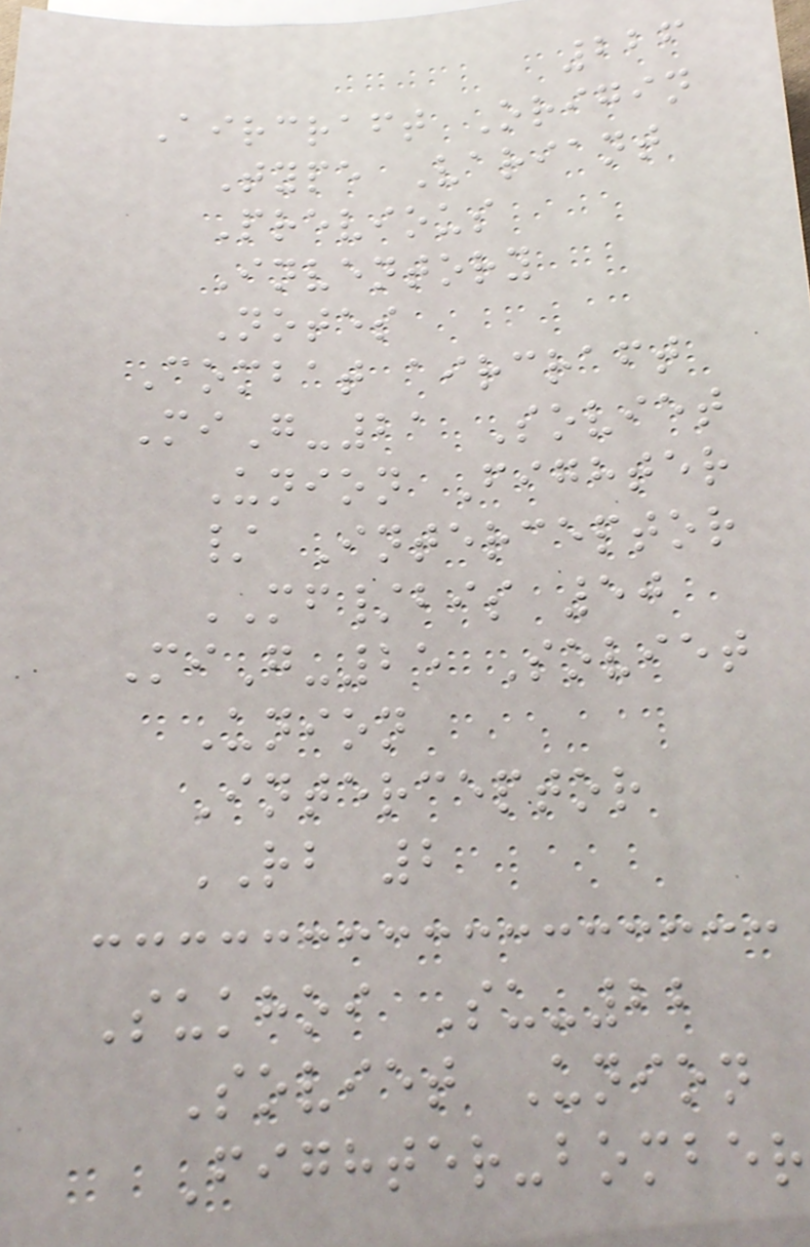226
Aircraft Origin
Type Variant
Previous
Inventory
Notes
Combat aircraft
MiG-21 Soviet
Union Fighter
/ Interceptor
MF/bis 50
MiG-25 Soviet
Union
Interceptor
RB 2
Sukhoi Su-22
Soviet Union
Fighter-bomber
